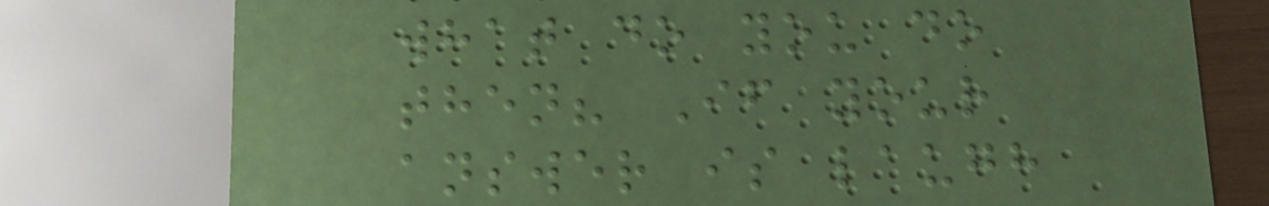what do you do
then? If your
answer is laugh
